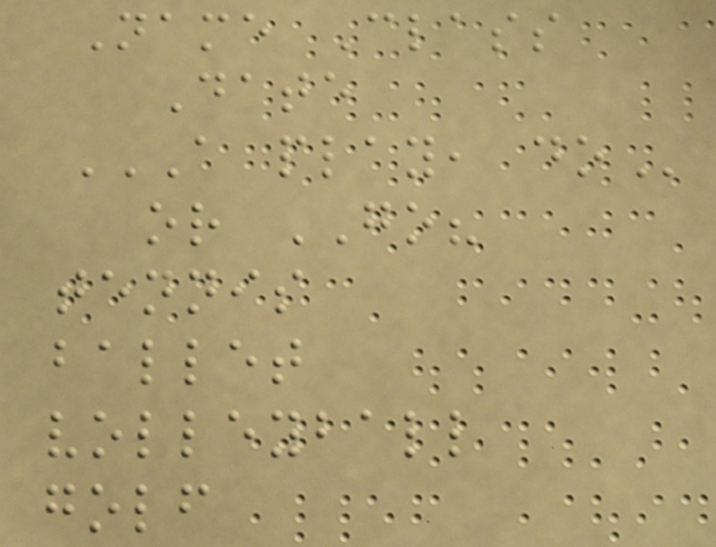Name Class
Date
A PLAY, DO
or GO?
tennis
ballet
volleyball
golf
